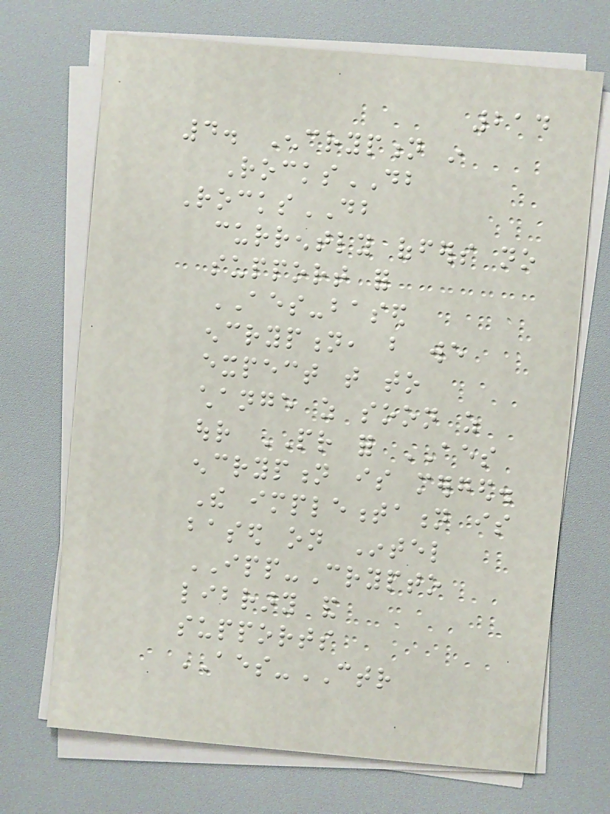214
4. Encryption in
RocksDB
RocksDB
currently offers no
support for
AES-based
encryption, but we
expect that to
change as soon as
our PR for AES
encryption is merged.
The implementation is
based on Intel
IPP-Crypto
library and
supports
AES-CTR
